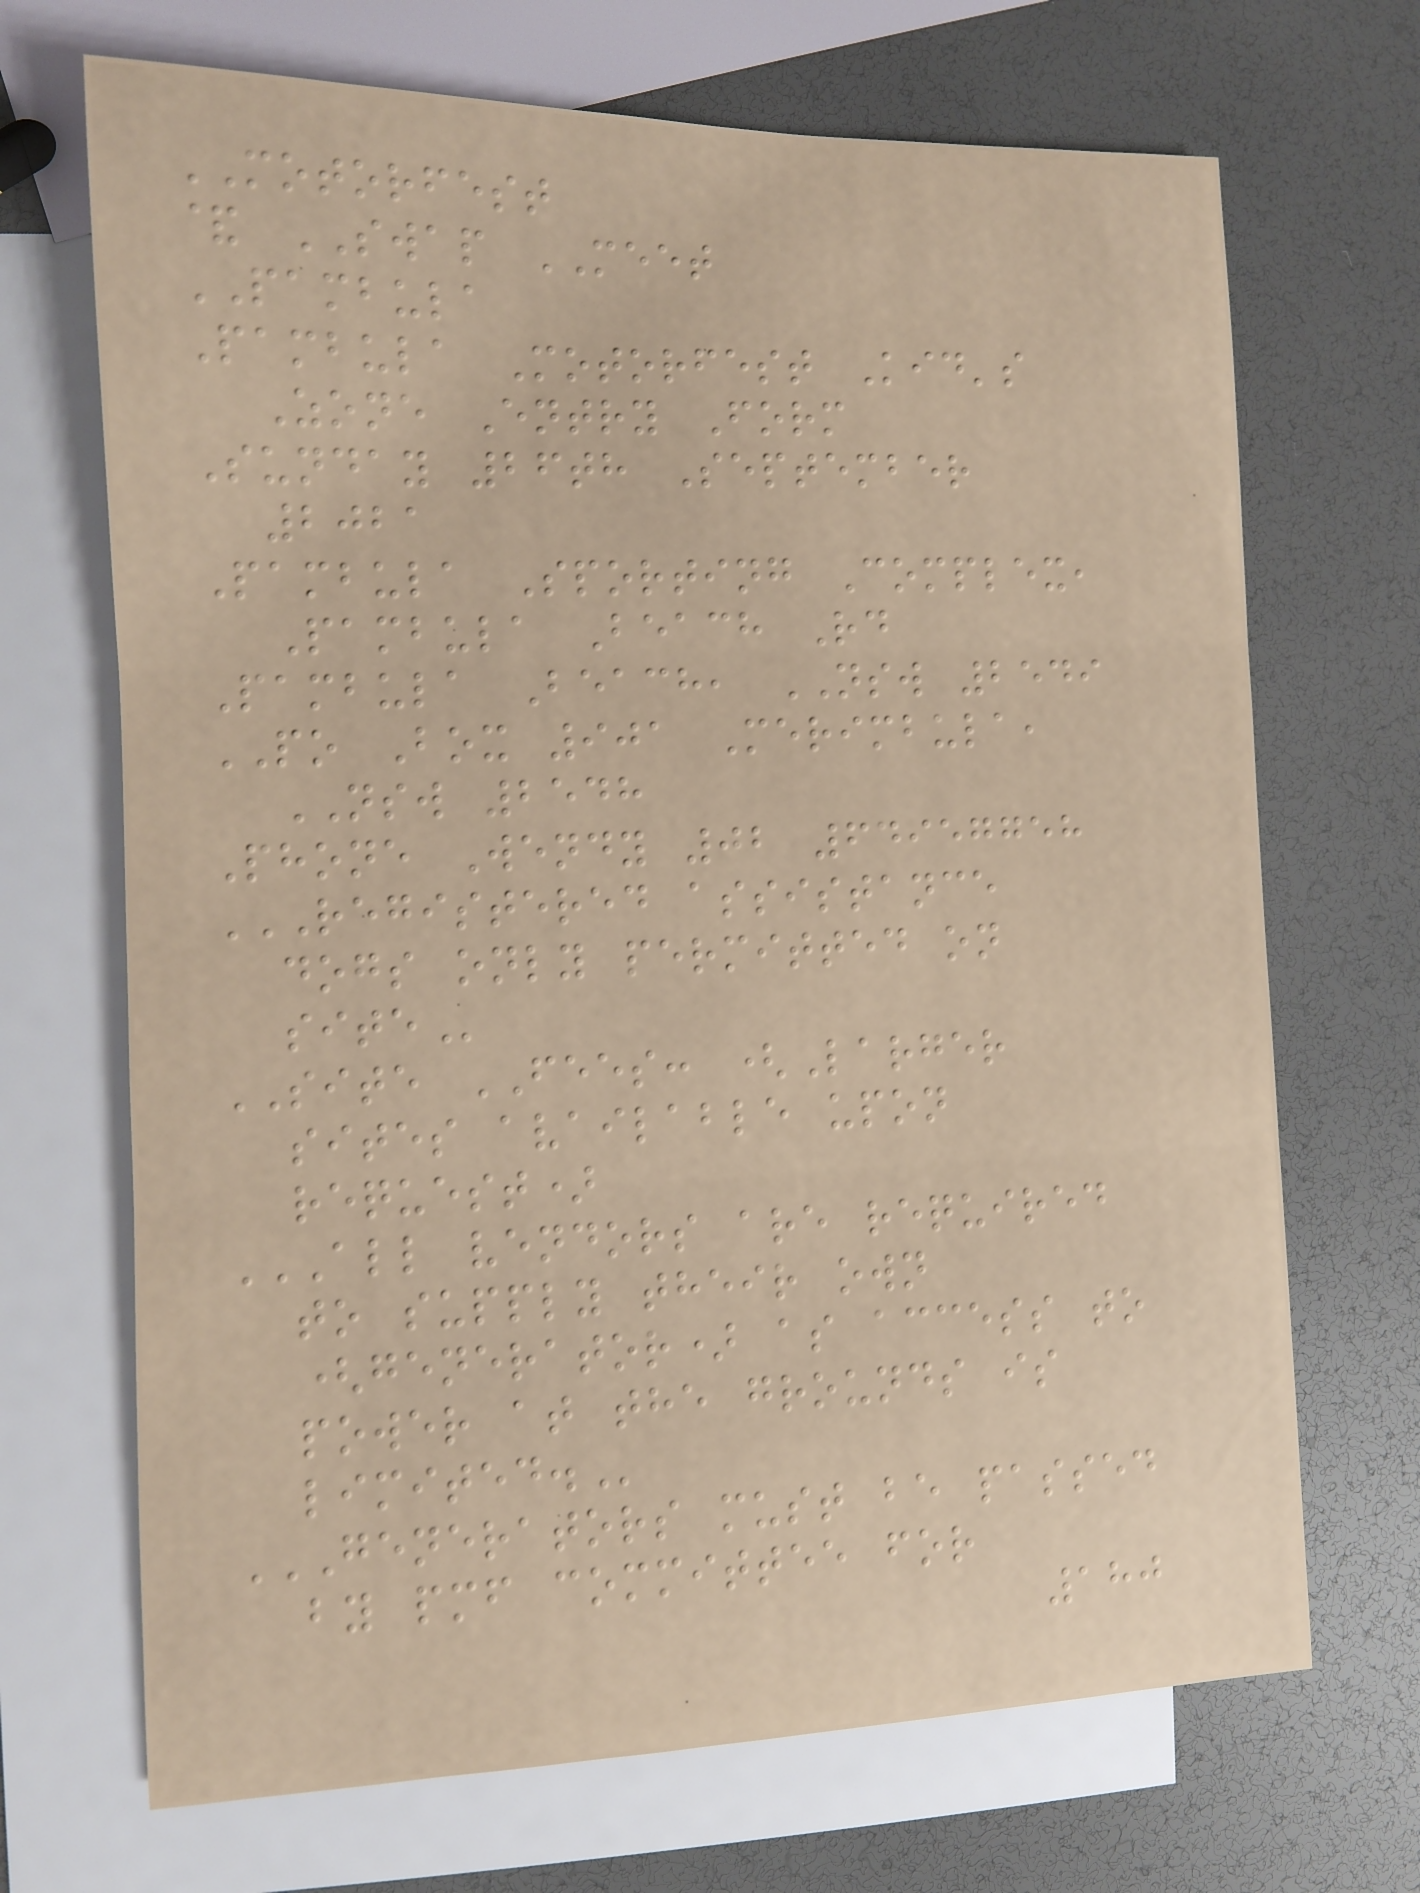MOTORFEST
& SWAP MEET
PAMBULA
Pambula Motorfest Kid's
Zone Entry Form
Sunday 26th September
2021
Pambula Sporting Complex,
Pambula Beach Rd
Pambula Beach, NSW 2549
PO Box 901 Merimbula,
NSW 2548
Phone Wendy 02 64957758
REGISTERED ASSISTANCE
DOGS ONLY PERMITTED ON
SITE
SITE FEES: (Larger
sites available upon
request)
ALL VENDORS ARE REQUIRED
TO SUPPLY THEIR OWN
(GENERATOR) AS ACCESS TO
POWER AT THE GROUNDS IS
LIMITED.
GENERATORS MUST BE PASSED
BY PMF COMMITTEE FOR
180
